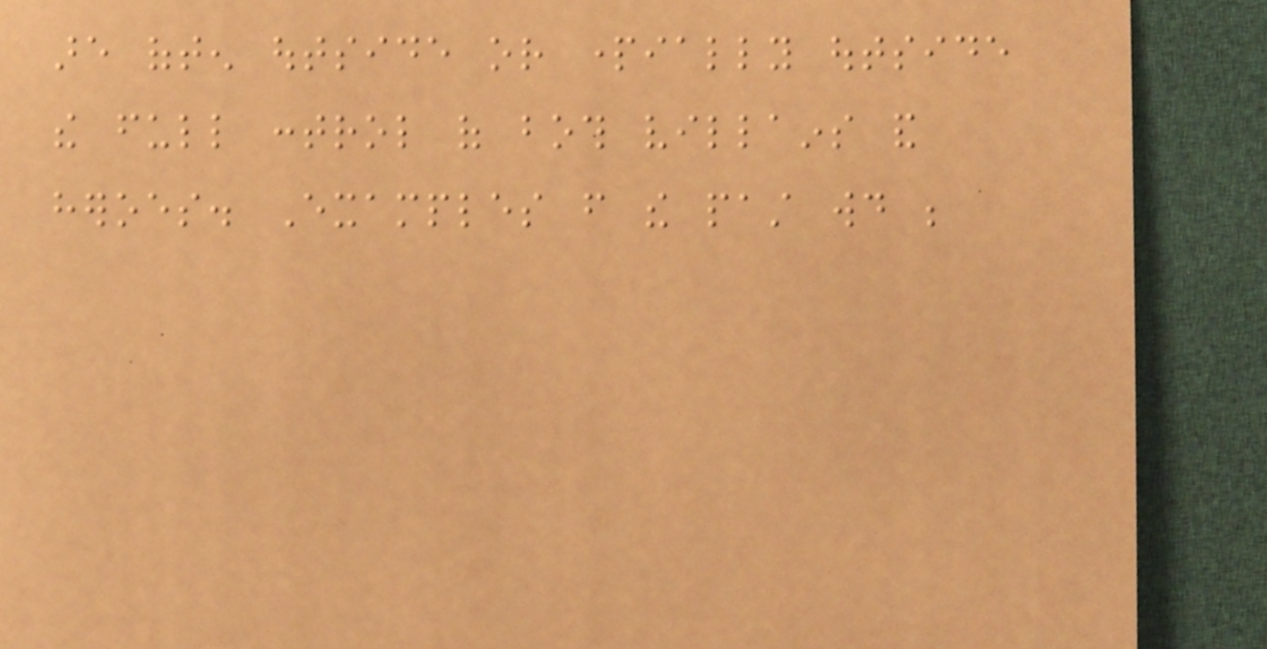are often outside or partially outside
the full control of both villains and
heroes. Examples from the past would be
